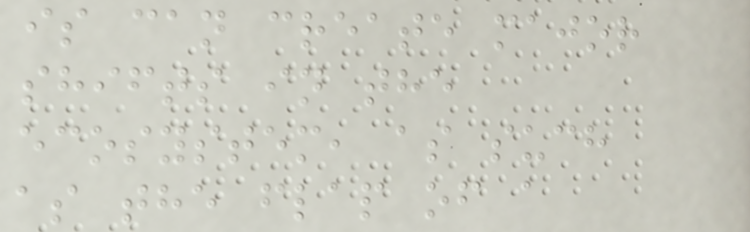is can create major
shifts in the
ecosystem, as such
as the flap of a
